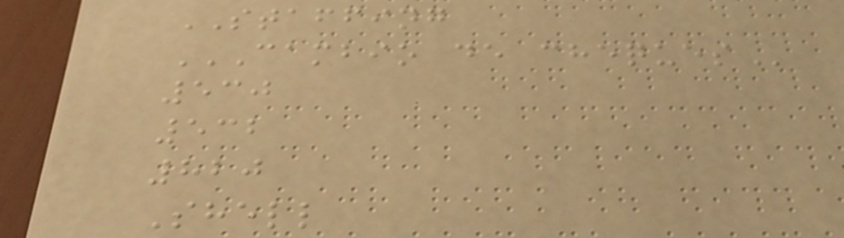STAFFING
CAMBIO DE CHEQUES
530
532
820
Shell
